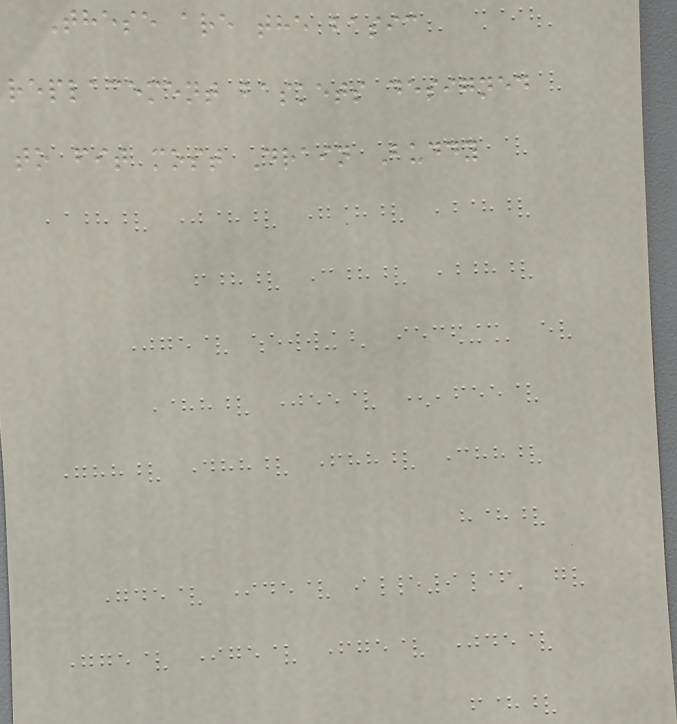These are the basic
replacement baskets designed
to fit most Drain Buddy
